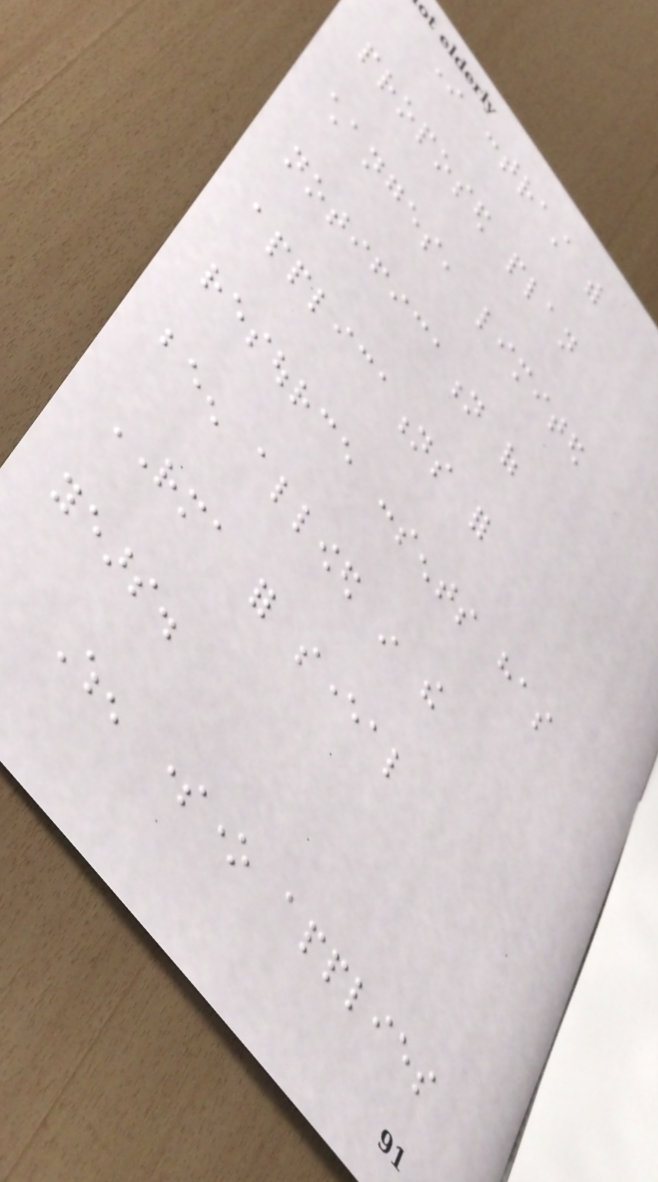In contrast with
proposed plan
changes, limited
notification of
applications for
resource consents has
been allowed in the
RMA for several
years.
When someone applies
